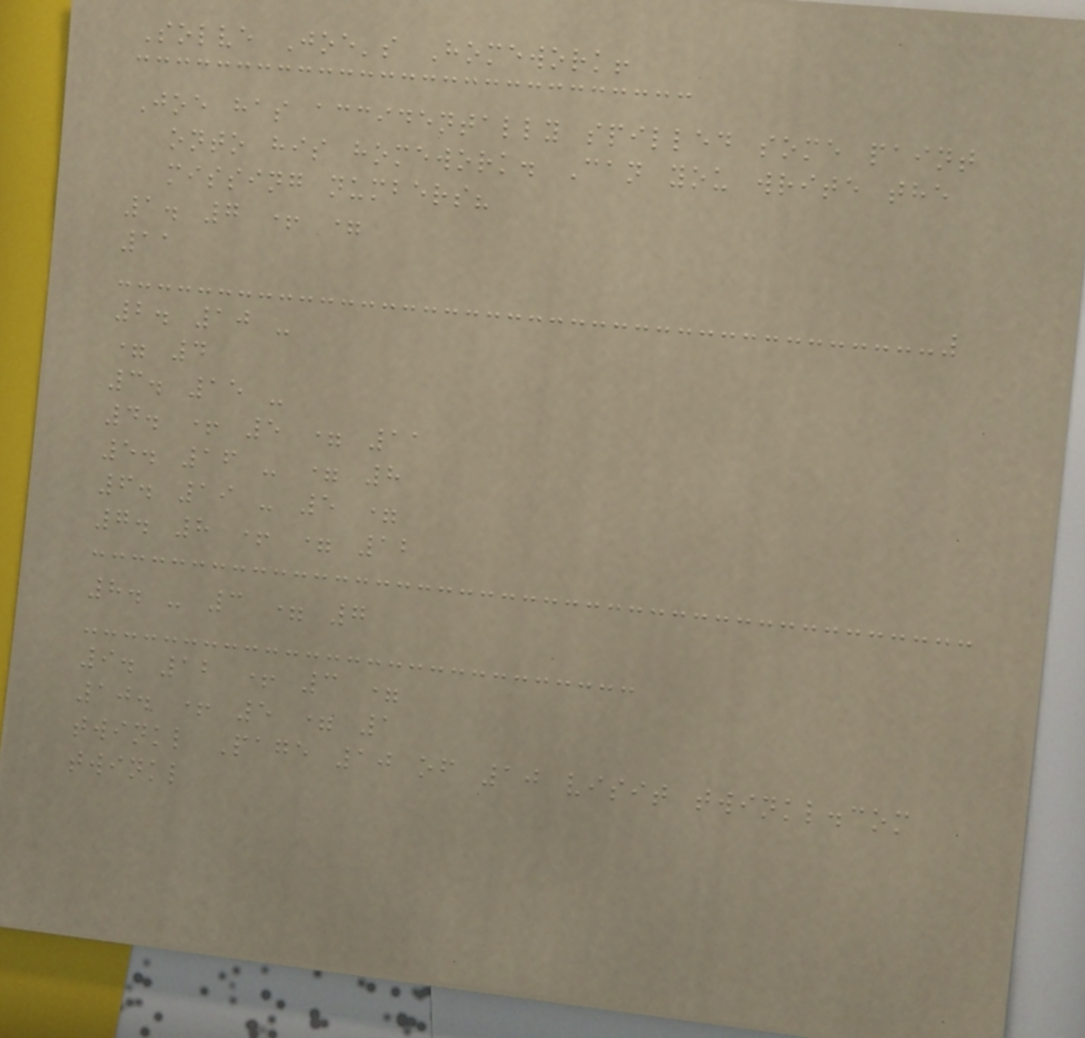Solve Joe's Homework!
Joe has accidentally spilled some paint
onto his homework. Can you write the
missing numbers?
1. 7 + =
11
2. 10 -
= 4
3. 15 -
4. + 5 = 11
5. 16 - = 8
6. 19 - 5 =
7. 8 + = 12
8. - 3 = 7
9. 12 + 3 =
10. + 5 = 1
twinkl Page 10 of 10 visit twinkl.com
twinkl
